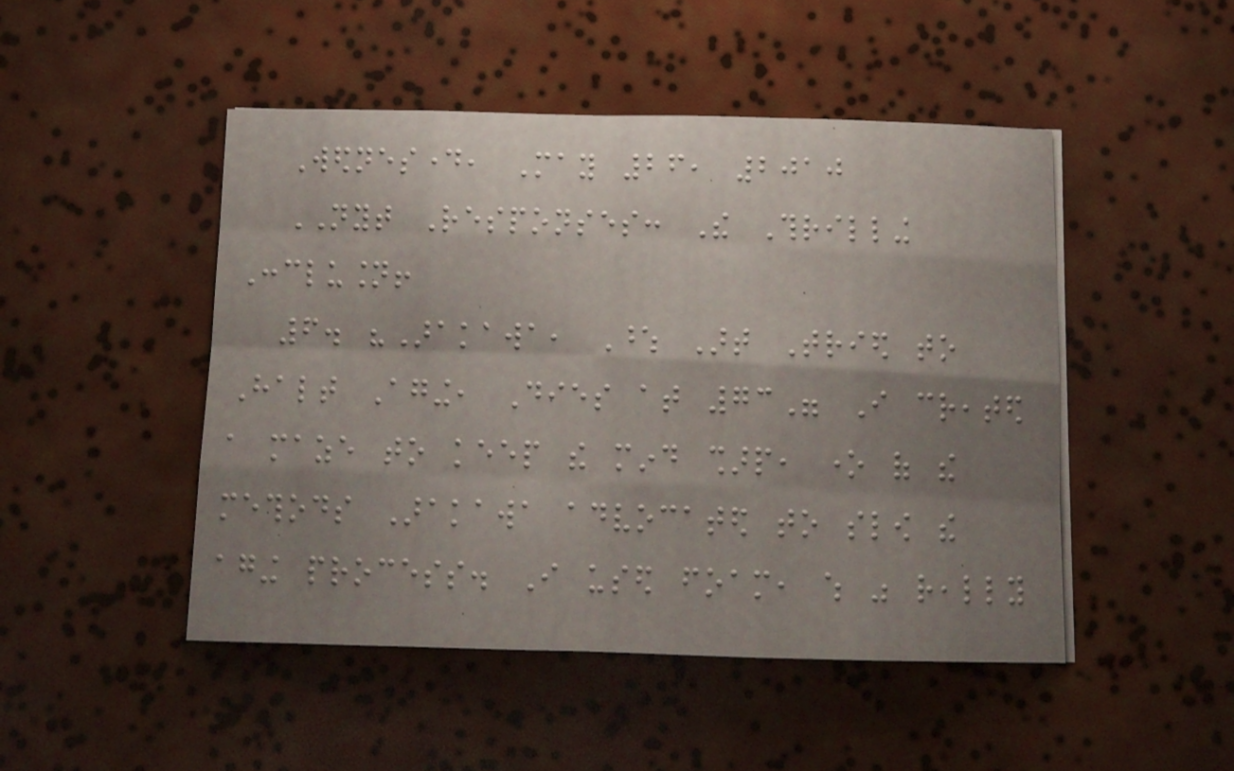Wednesday, May 26, 2010
NYT Responses: The Thrilling
Conclusion!
6. "Arakawa, Whose Art Tried to
Halt Aging, Dies at 73" I created
a maze to keep the mind sharp, one of the
methods Arakawa advocated to slow the
aging process. I used foam, which was really
